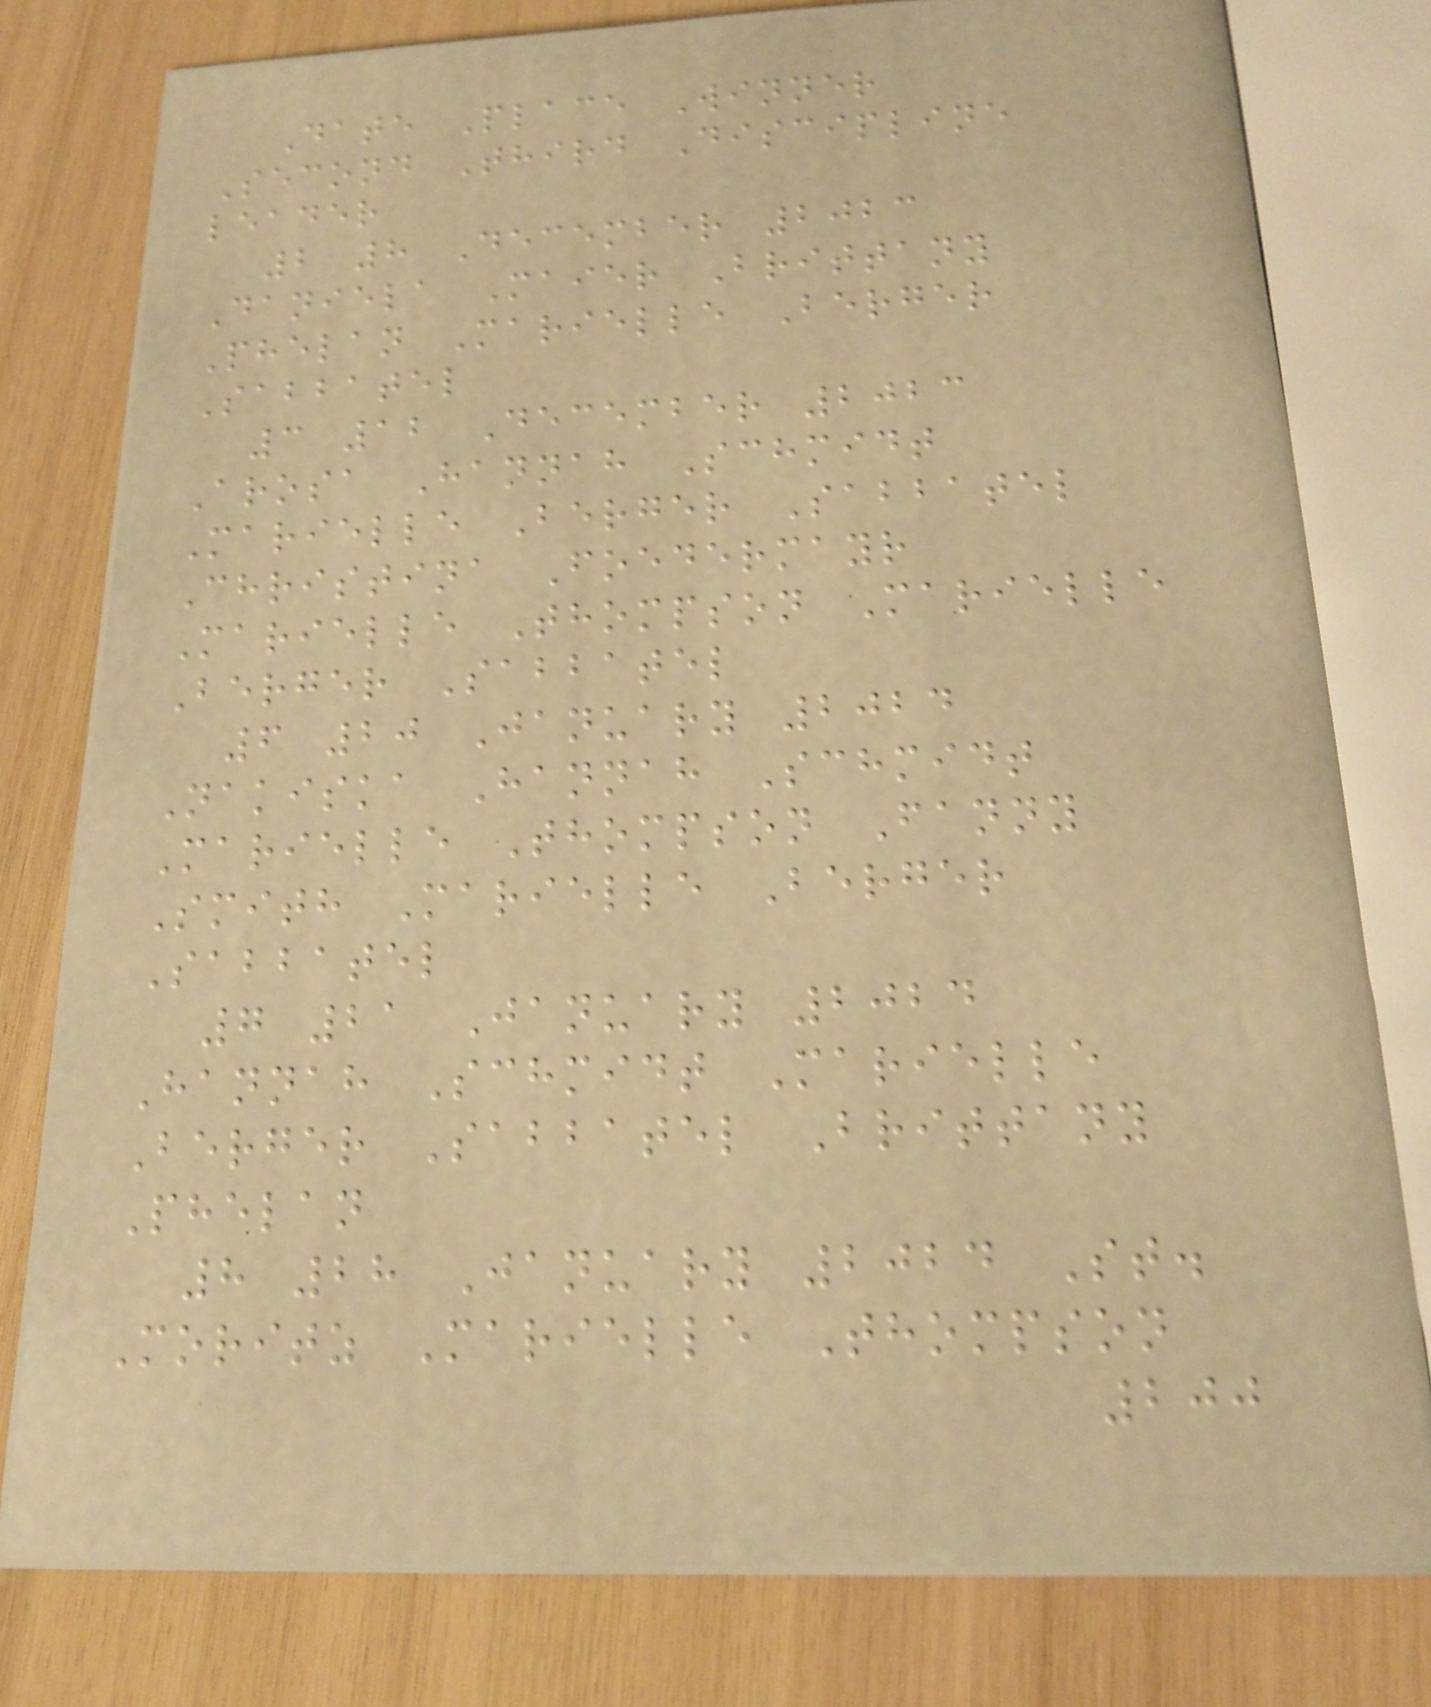Date Place Winner
Second Third Discipline
leader
2 8 December 2023
Daniela Maier Brittany
Phelan Marielle Berger
Sabbatel
3 12 December 2023
Arosa Hannah Schmidt
Marielle Berger Sabbatel
Christina Foedermayr
Marielle Thompson Marielle
Berger Sabbatel
6 20 January 2024
Nakiska Hannah Schmidt
Marielle Thompson Fanny
Smith Marielle Berger
Sabbatel
7 21 January 2024
Hannah Schmidt Marielle
Berger Sabbatel Brittany
Phelan
8 28 January 2024 St.
Moritz Marielle Thompson
200
